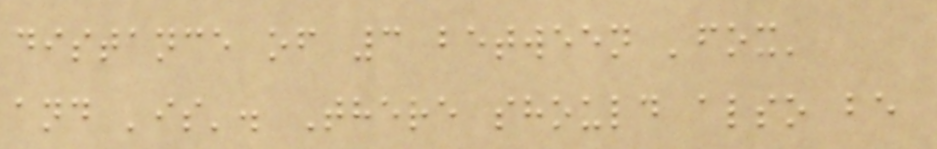distance of 3 between 'fox'
and 'is'. There should also be
